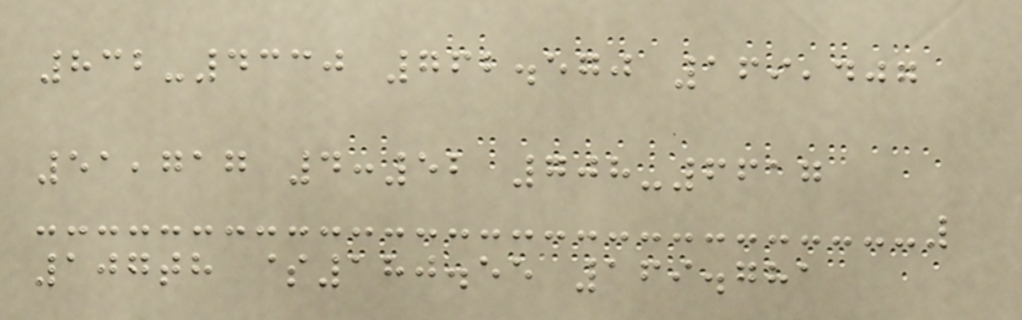832-4330 762.570 169,407
51,717 4:52 708-6617
107th $180.55 169.781
